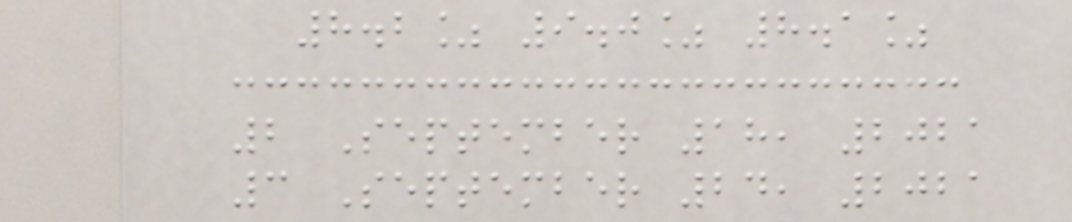8.2% 9.0% 8.1%
2 September 18, 2021
3 September 24, 2021
